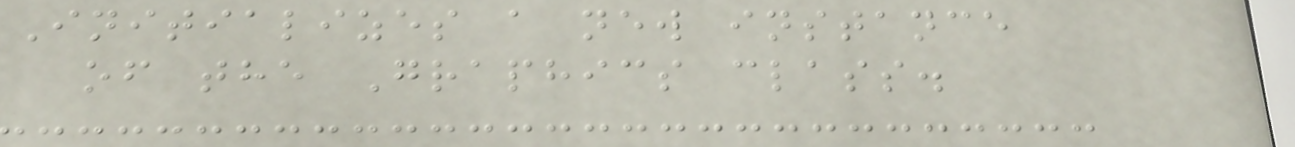Initializes a new instance
of the Graphics class.
